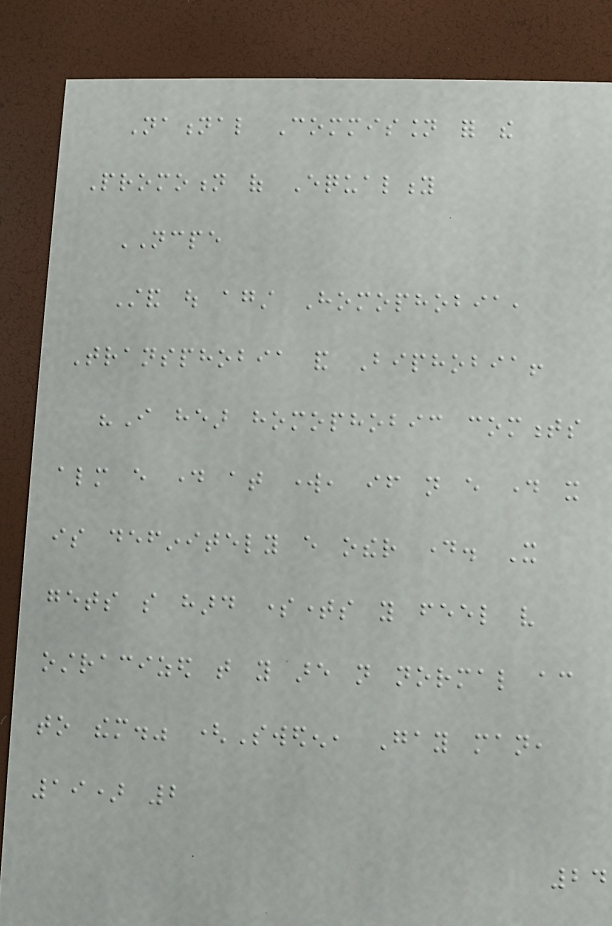National Commission for the
Promotion of Equality
NCPE
Stand out against Homophobia,
Transphobia and Biphobia!
"I hear homophobic comments
almost every day at work, if not every day it
is definitely every other day. It
gets so hard sometimes you feel very
ostracized that you are not normal according
to them." (Sweden, Gay man,
19) 2
24
